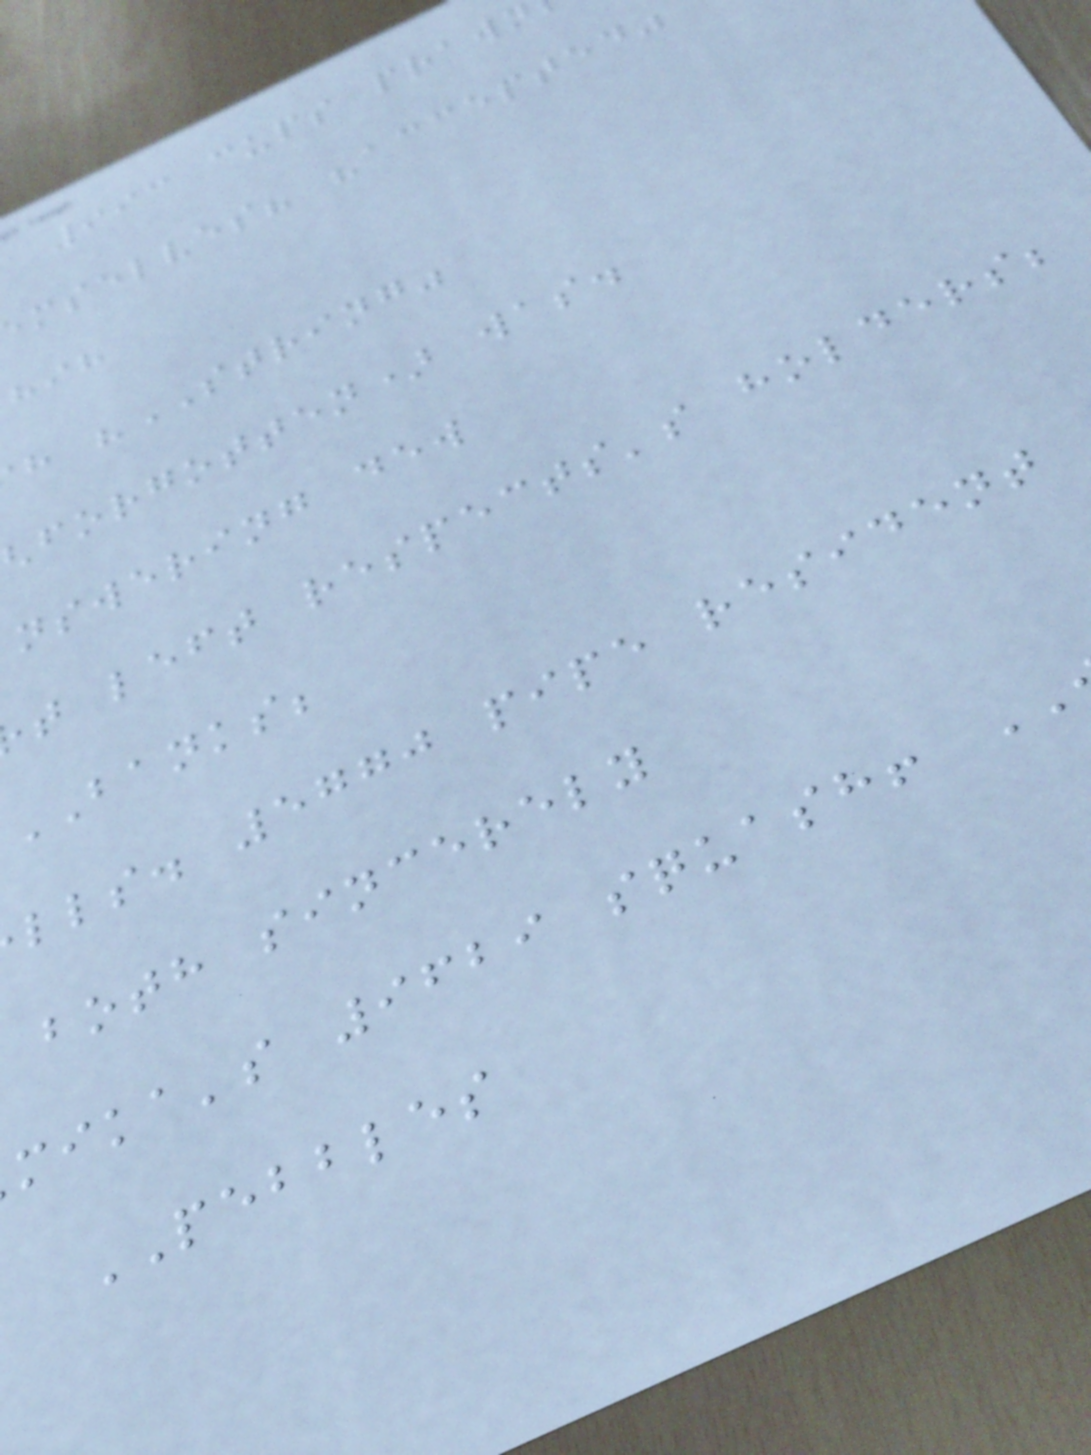993 cups prawn
mselves? "accepted"
h "STRING"
forgotten) was.
nswering dew
t left respects's holders;
BANKS;
lls. 5770 pipe resident
both sincerely
mika's 9629 squash!
PEBBLES
